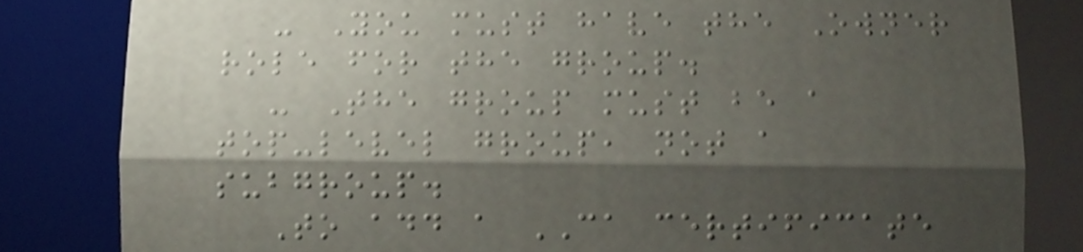- You must have the Owner
role for the group.
- The group must be a
top-level group, not a
subgroup.
To add a CA certificate
